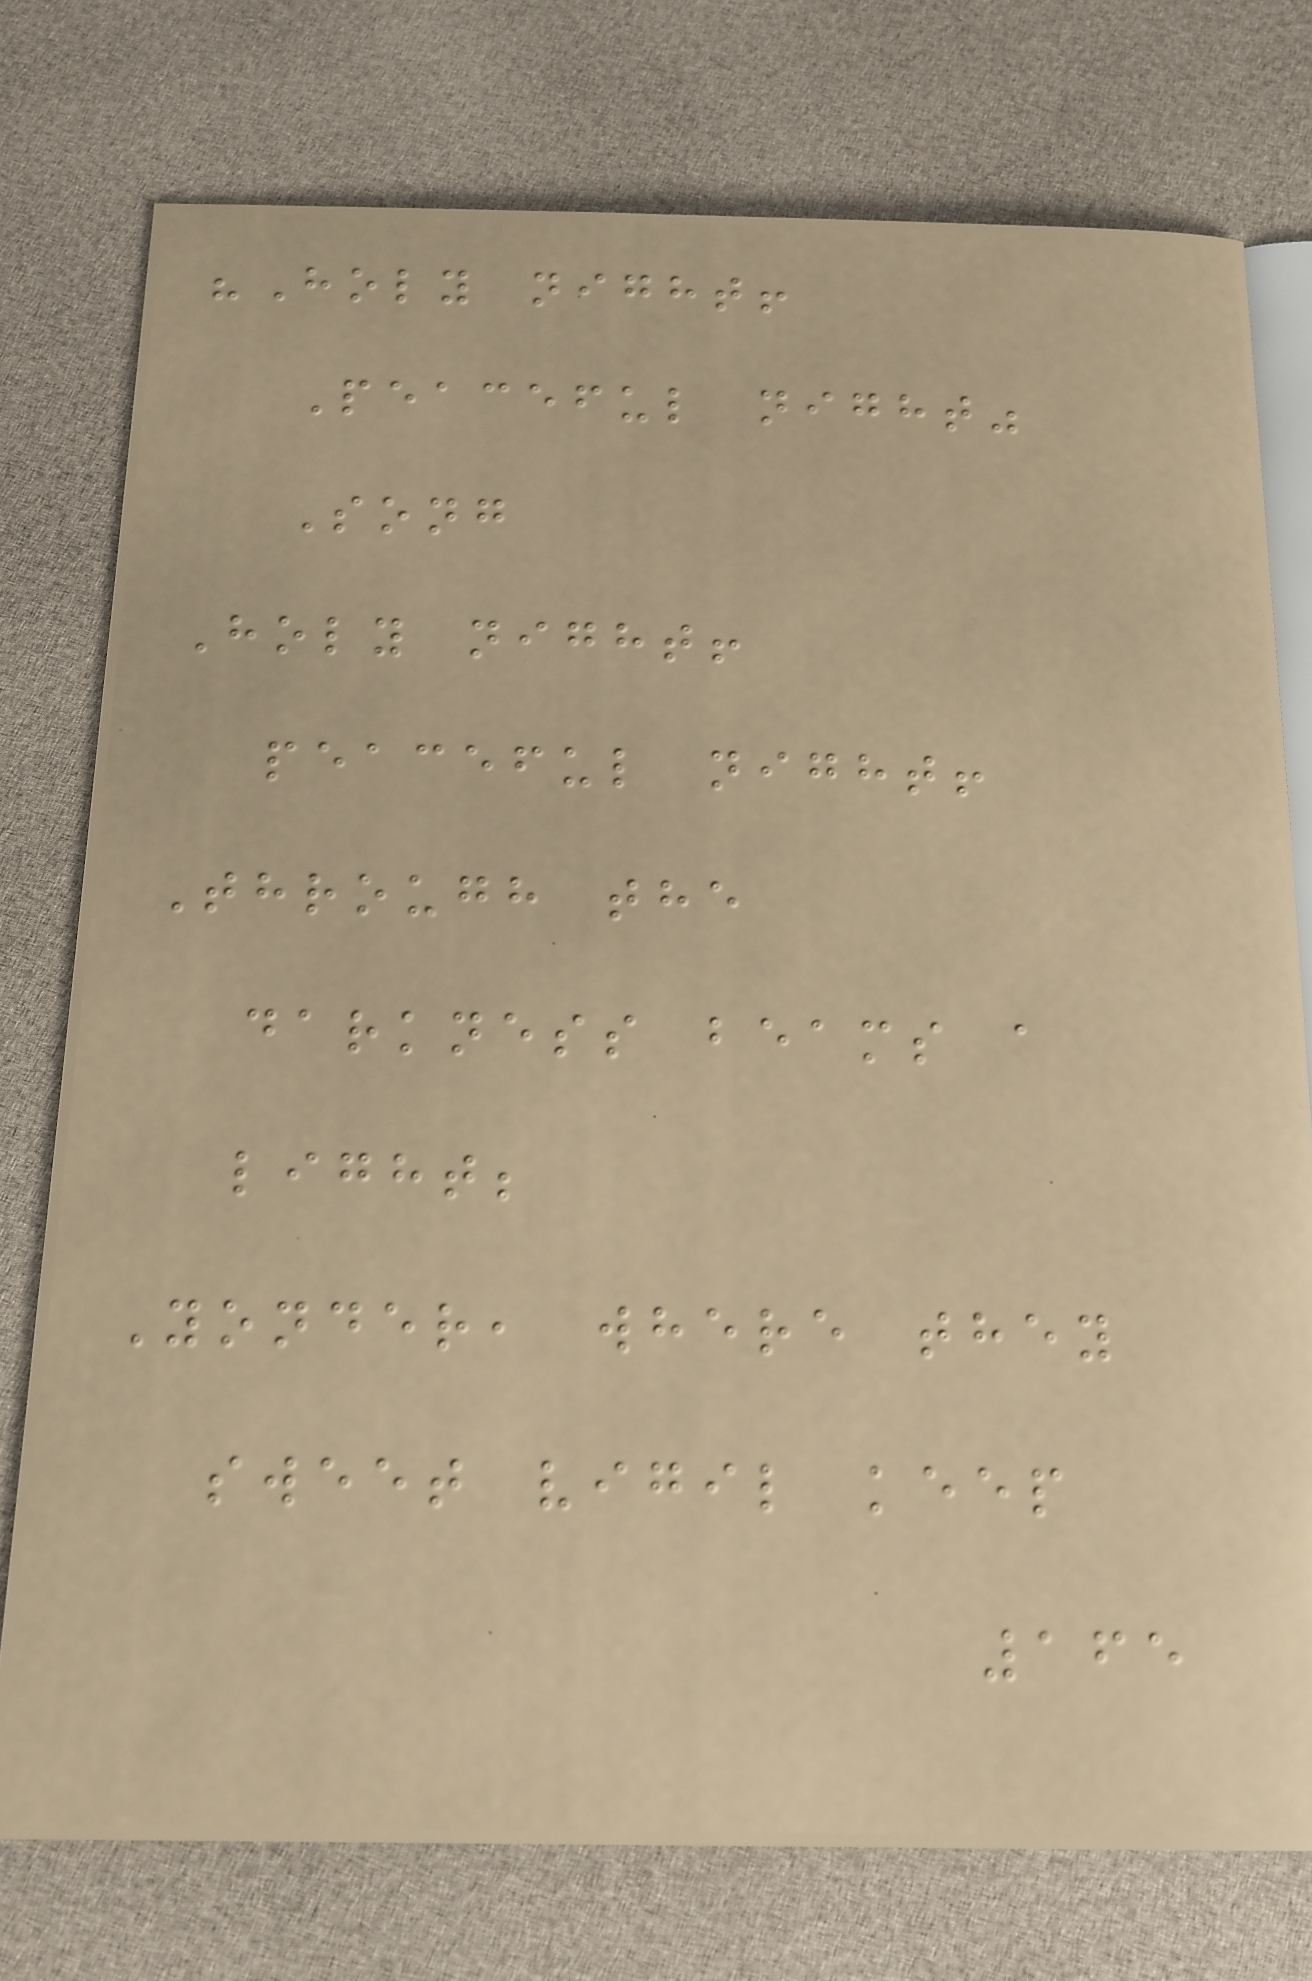"Holy night!
Peaceful night"
Song
Holy night!
peaceful night!
Through the
darkness beams a
light;
Yonder, where they
sweet vigil keep
165
